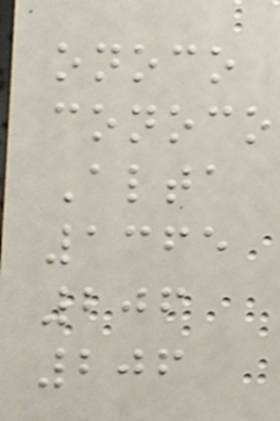onoco
conoco
Alta
1365
206
206
